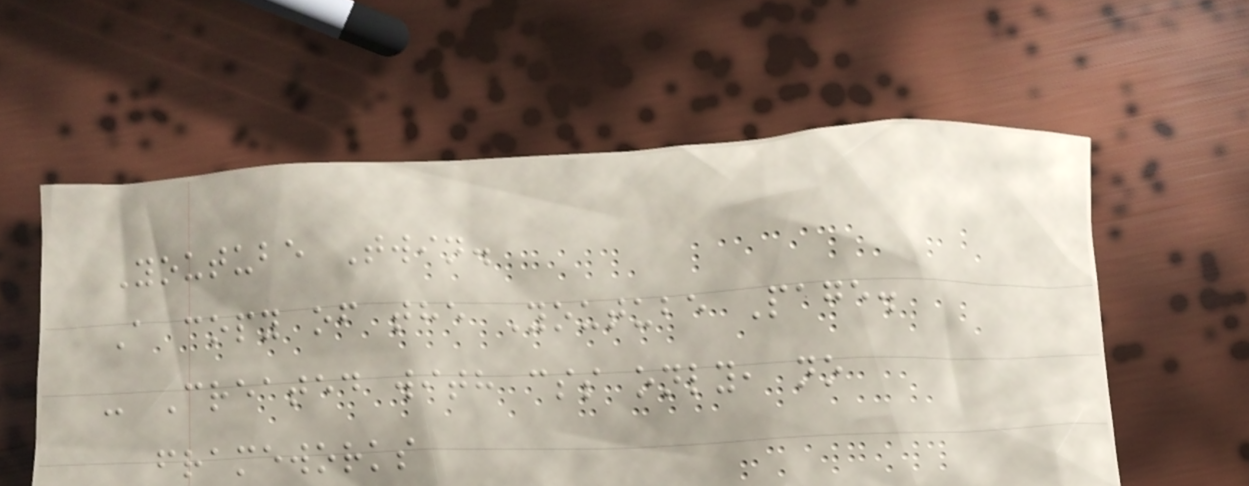Youtube Twin.
A copy of the Youtube Page.
- Created with css only, no
frameworks
